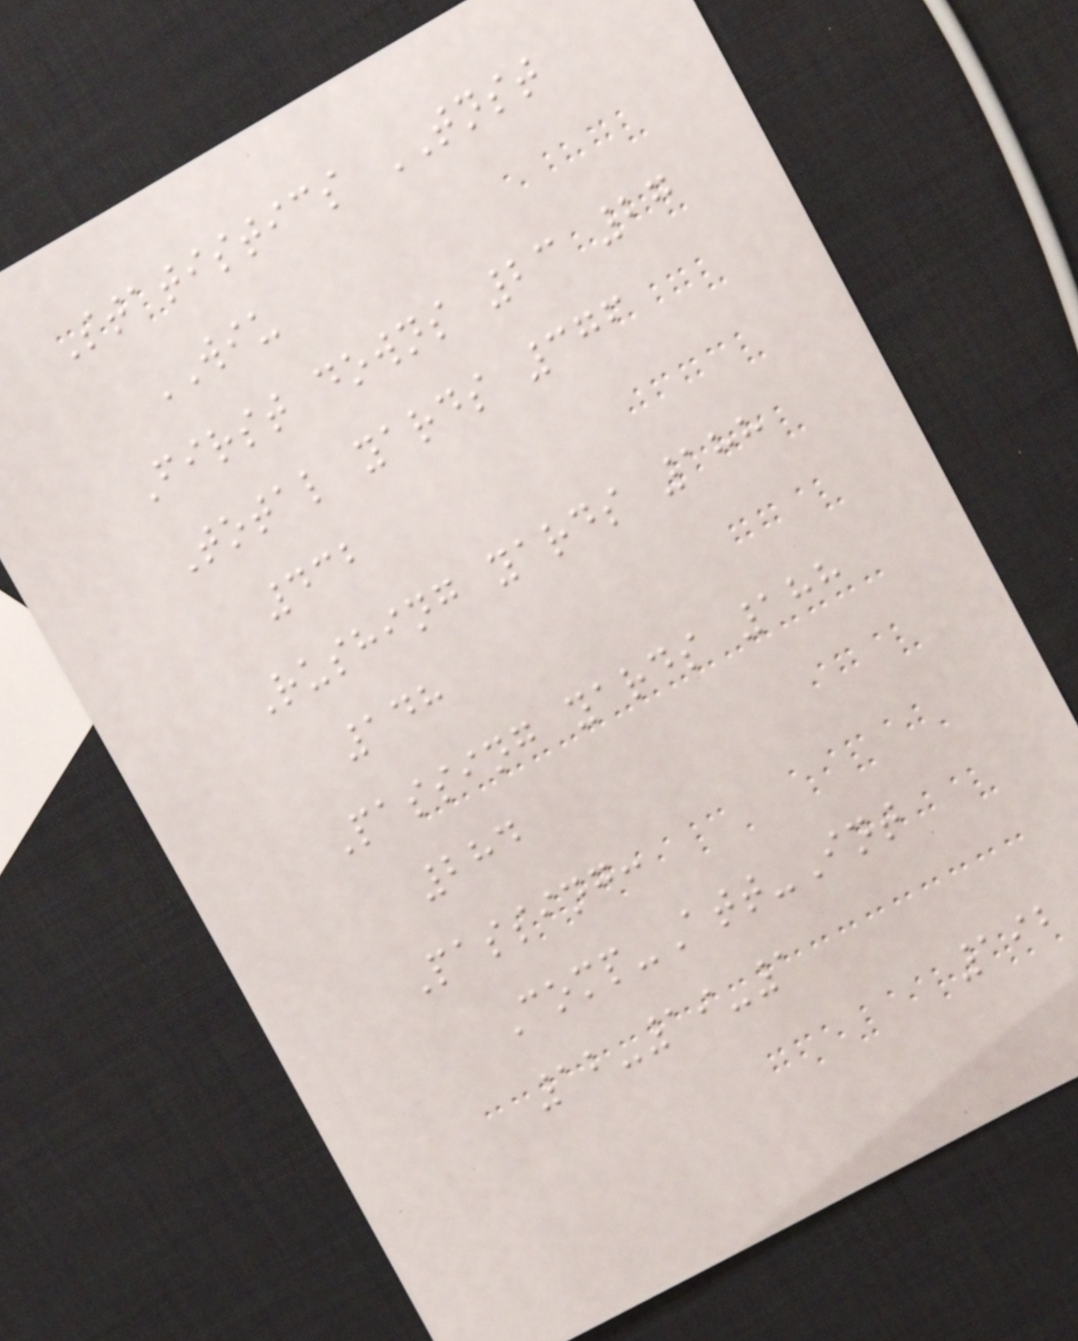Statistics TNST
WIU
First downs 23 27
Total yards 376
432
Rushing yards 188
148
Passing yards 188
284
Passing:
Comp-Att-Int
12-19-1
192
